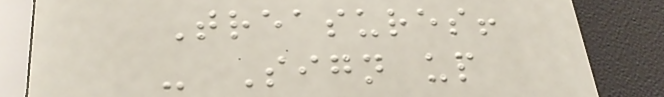Treasures!
- Sign up
